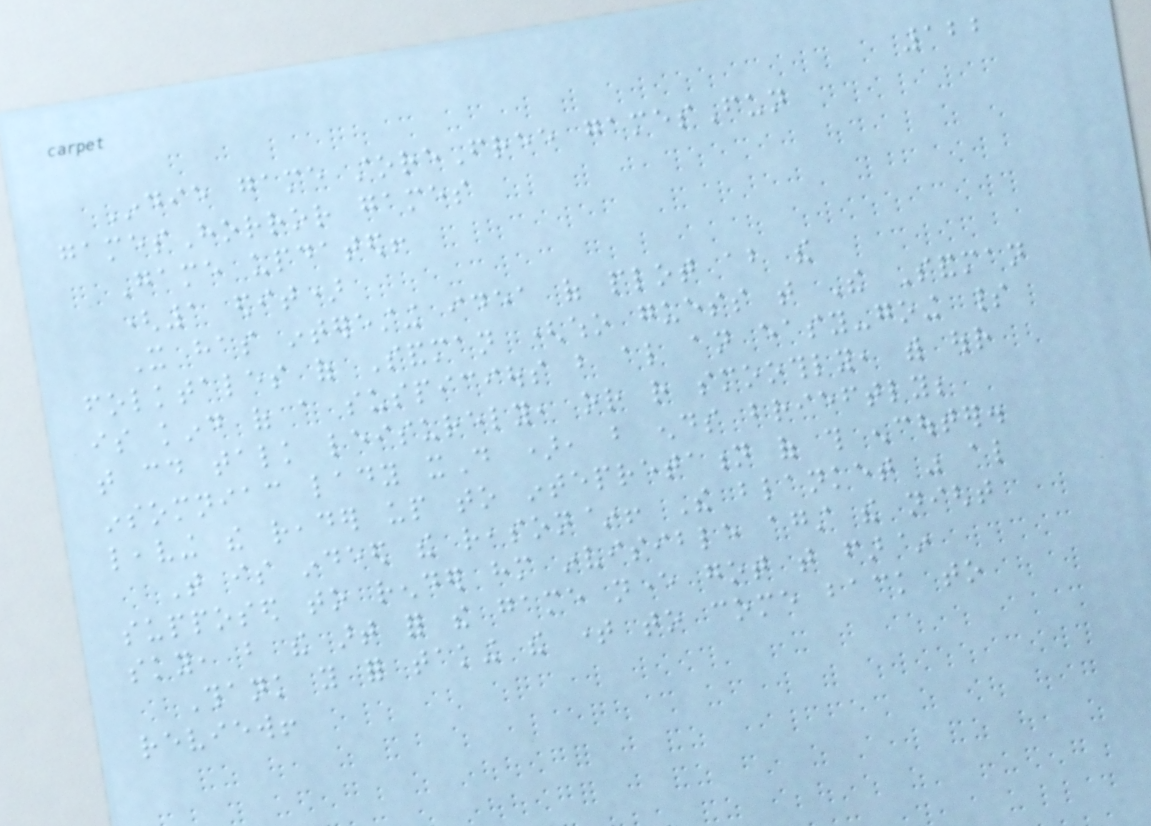122
Indie game storeFree gamesFun
gamesHorror games
Game updated!
(1 edit)
It has interesting idea of plot about the
folktales of Sandman (who guess that The Sandman
is kind of a suspicious but also an easy-going spirit
that could talk leisurely, or rather smoothly, with our
insomniac lady xD ), but ends brieftly;
leaving the reader up to intepretation of this encouter.
That is indeed the reason~! The blanket was also
supposed to render him invisible against the night
sky, but the art for the game never got that far~
Thank you for taking the time to come back to
review!
